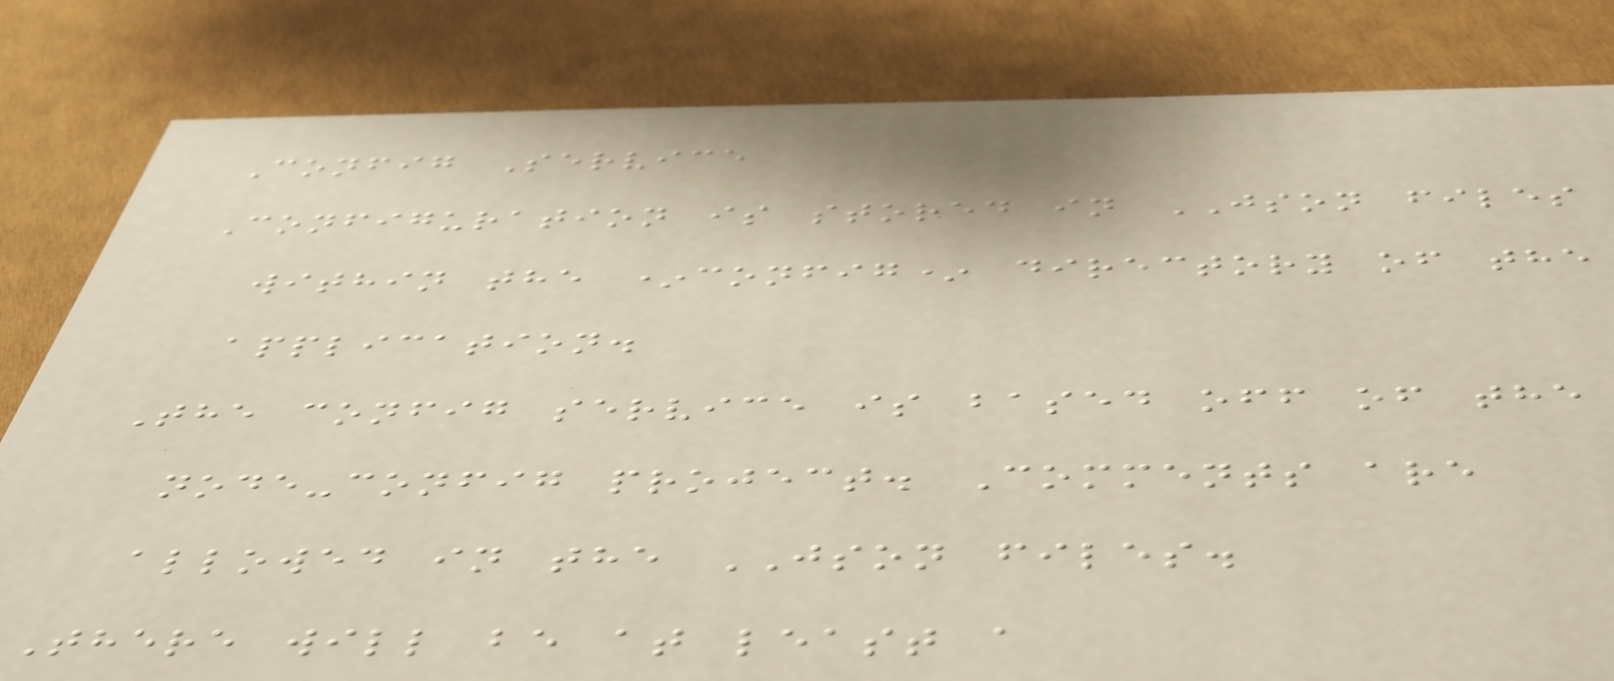Config Service
Configuration is stored in JSON files
within the *config* directory of the
application.
The config service is based off of the
node-config project. Comments are
allowed in the JSON files.
There will be at least a
